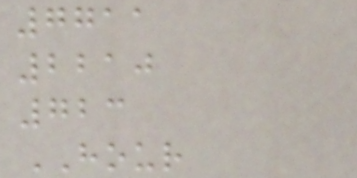7711
2210
723
HOUR
